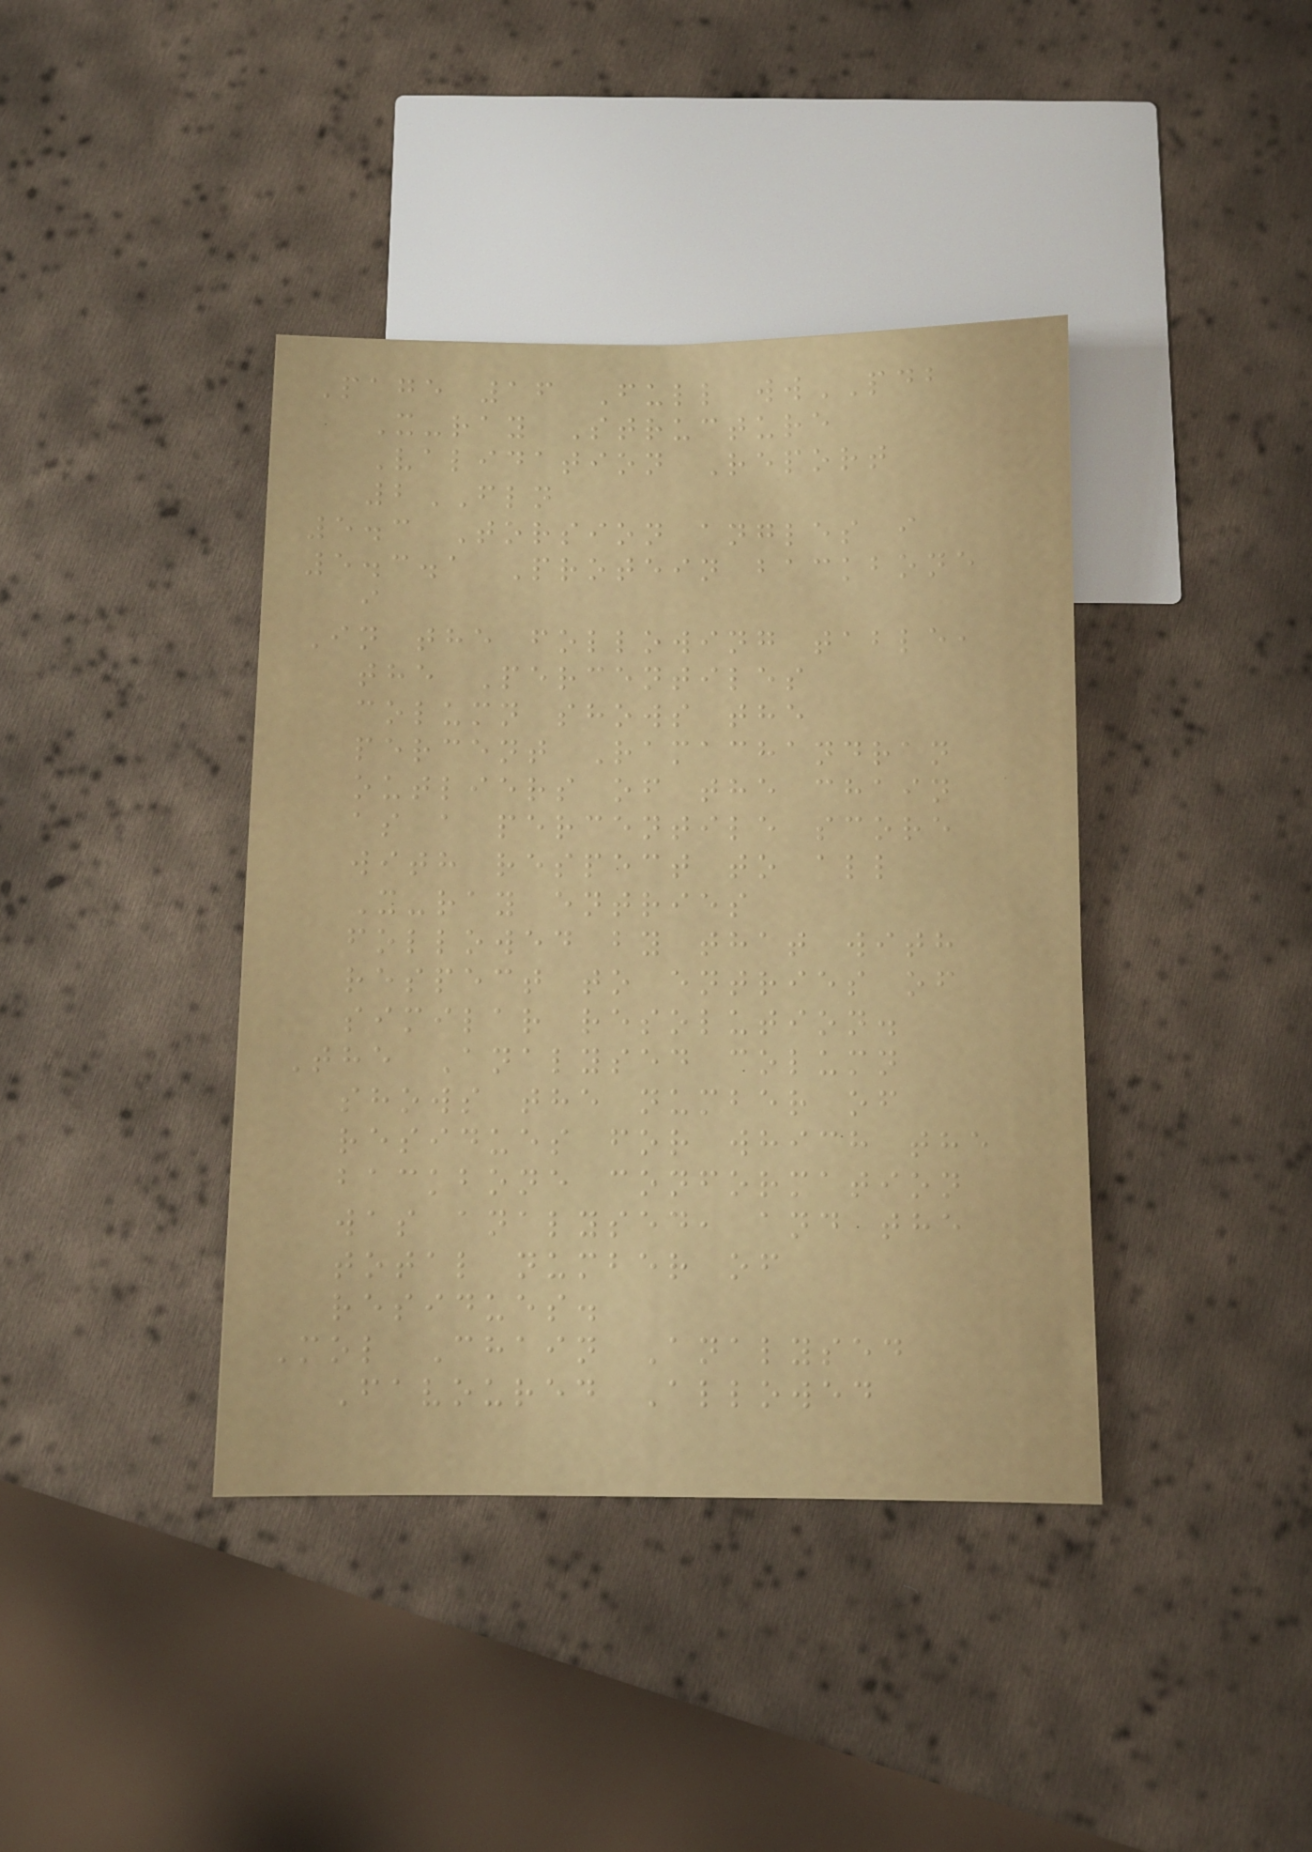Page 16 Full wwPDB
X-ray Structure
Validation Report
2FLN
5.3 Torsion angles i
5.3.1 Protein backbone
i
In the following table,
the Percentiles
column shows the
percent Ramachandran
outliers of the chain
as a percentile score
with respect to all
X-ray entries
followed by that with
respect to entries of
similar resolution.
The Analysed column
shows the number of
residues for which the
backbone conformation
was analysed, and the
total number of
residues.
Mol Chain Analysed
Favoured Allowed
